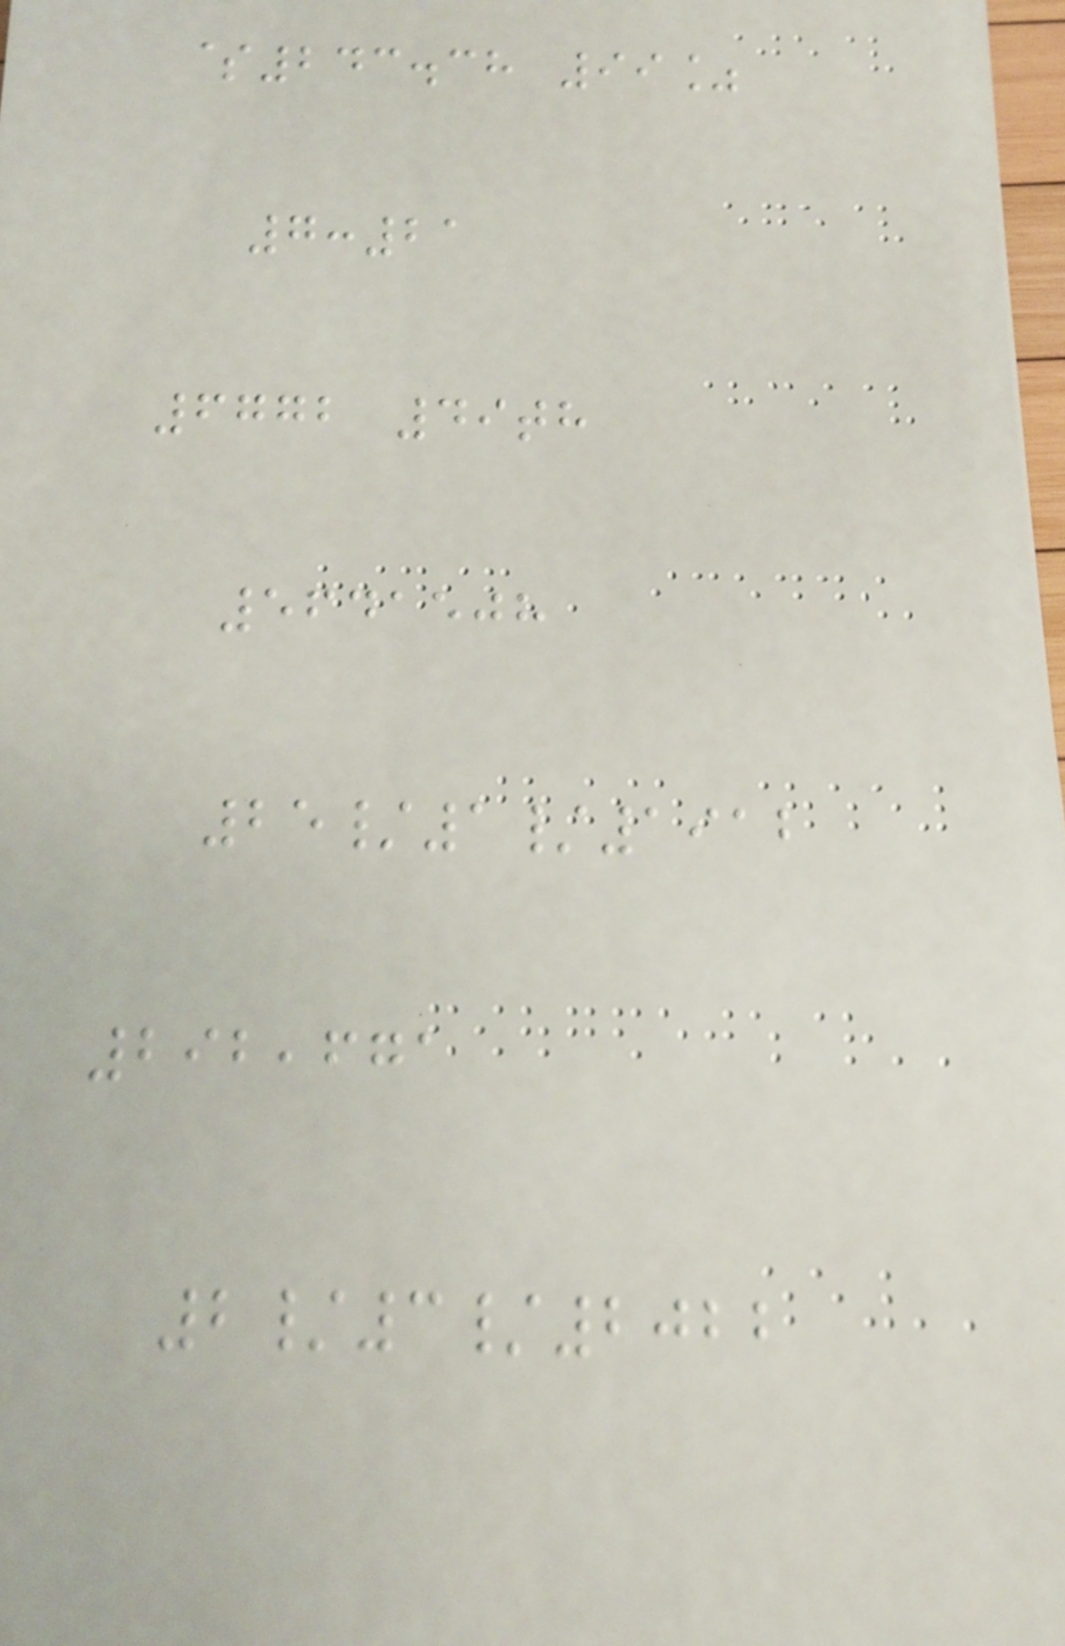$243.38 99%
7:21
6772 49th
5641508
25/1/1912
292,671
2/3/2022
